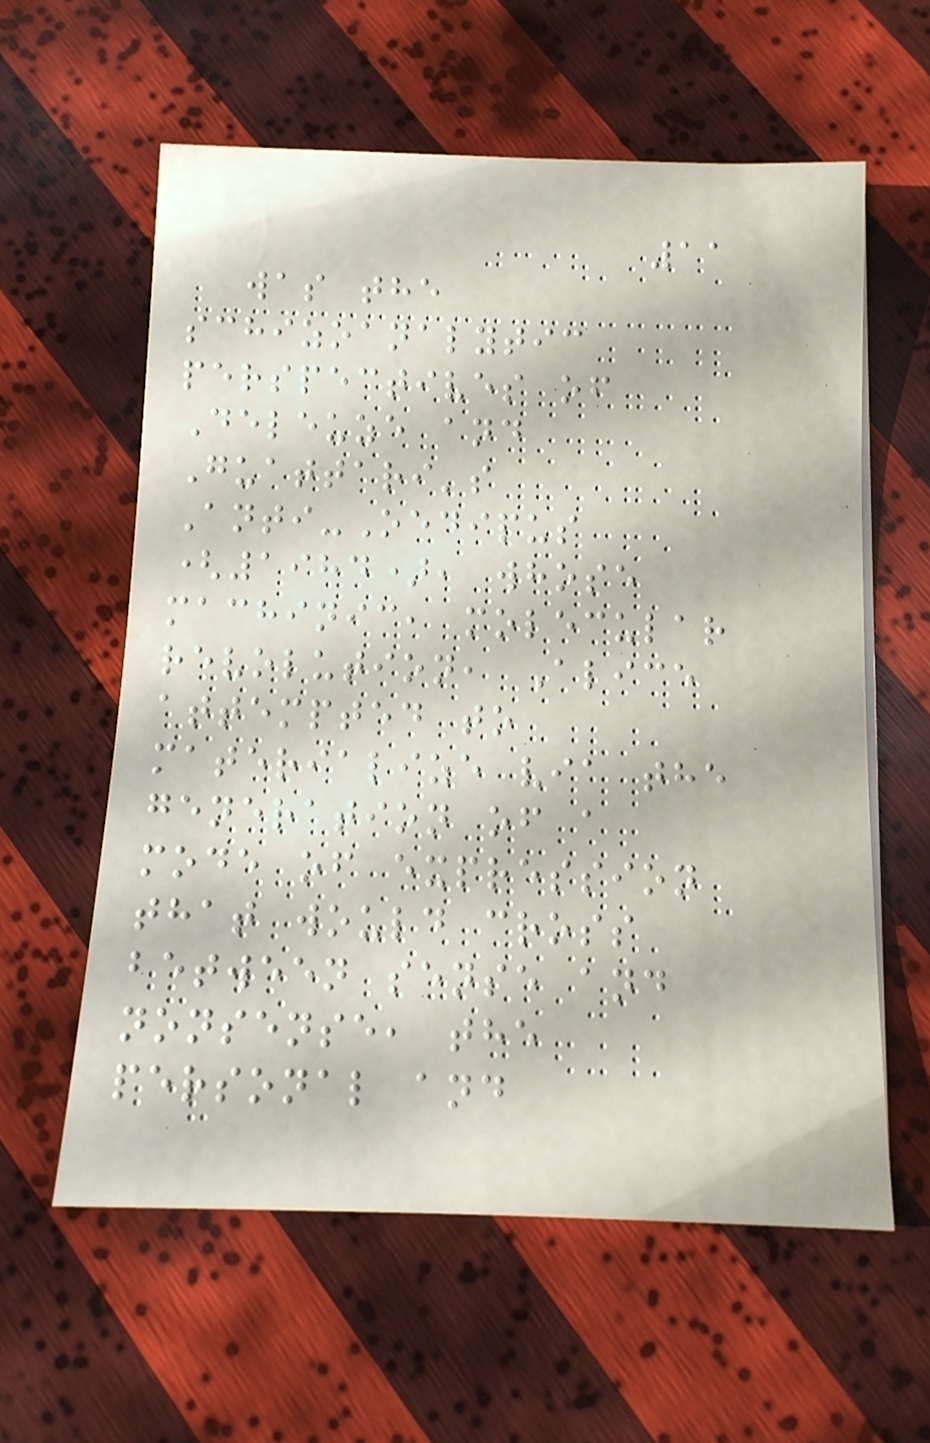11
was the
schizoanalytic
perspectives of
Deleuze and
Guattari's
Anti-Oedipus
(1984), whose
machinic, molecular
revolution, Alice
attempted to
materialize via the
generation of a
mode of expression
that would cross
between sense and
nonsense, the
personal and
